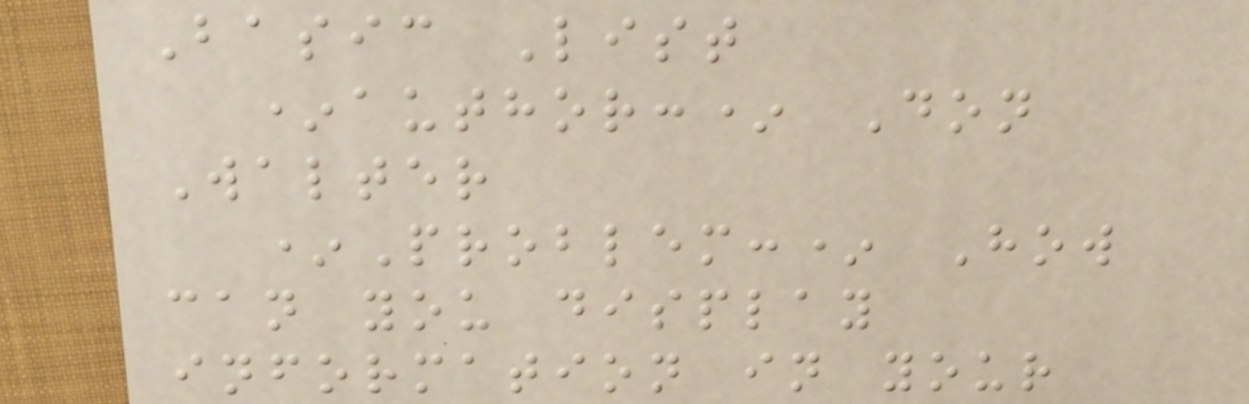Basic List
*author:* Don
Walter
*Problem:* How
can you display
information in your
